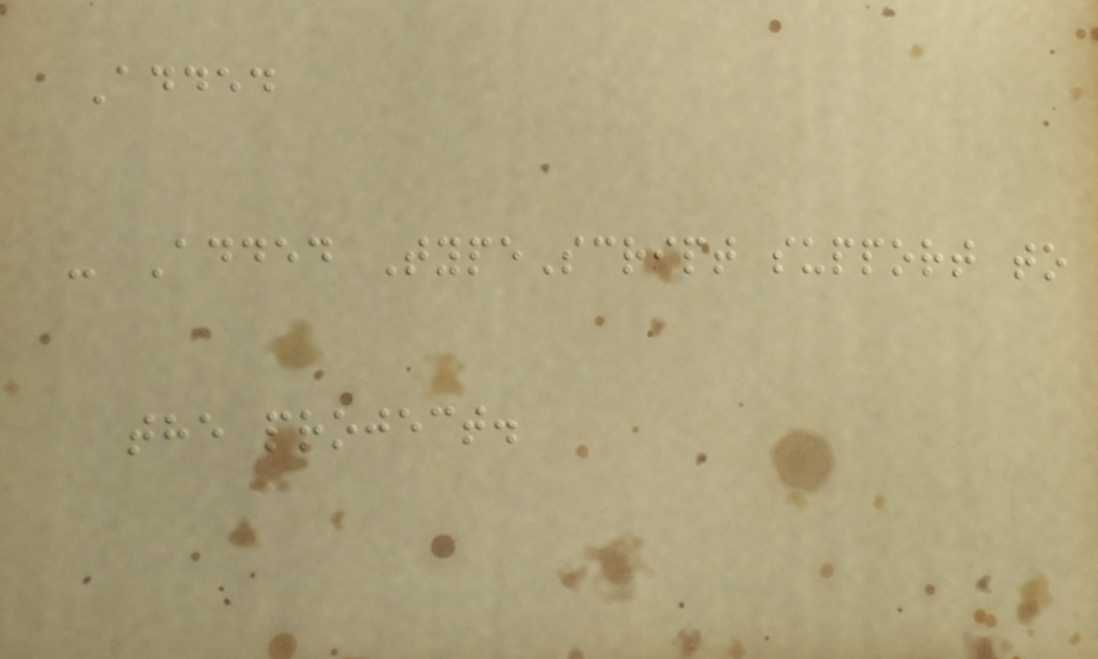Added
- Added TypeScript support to
the project.
